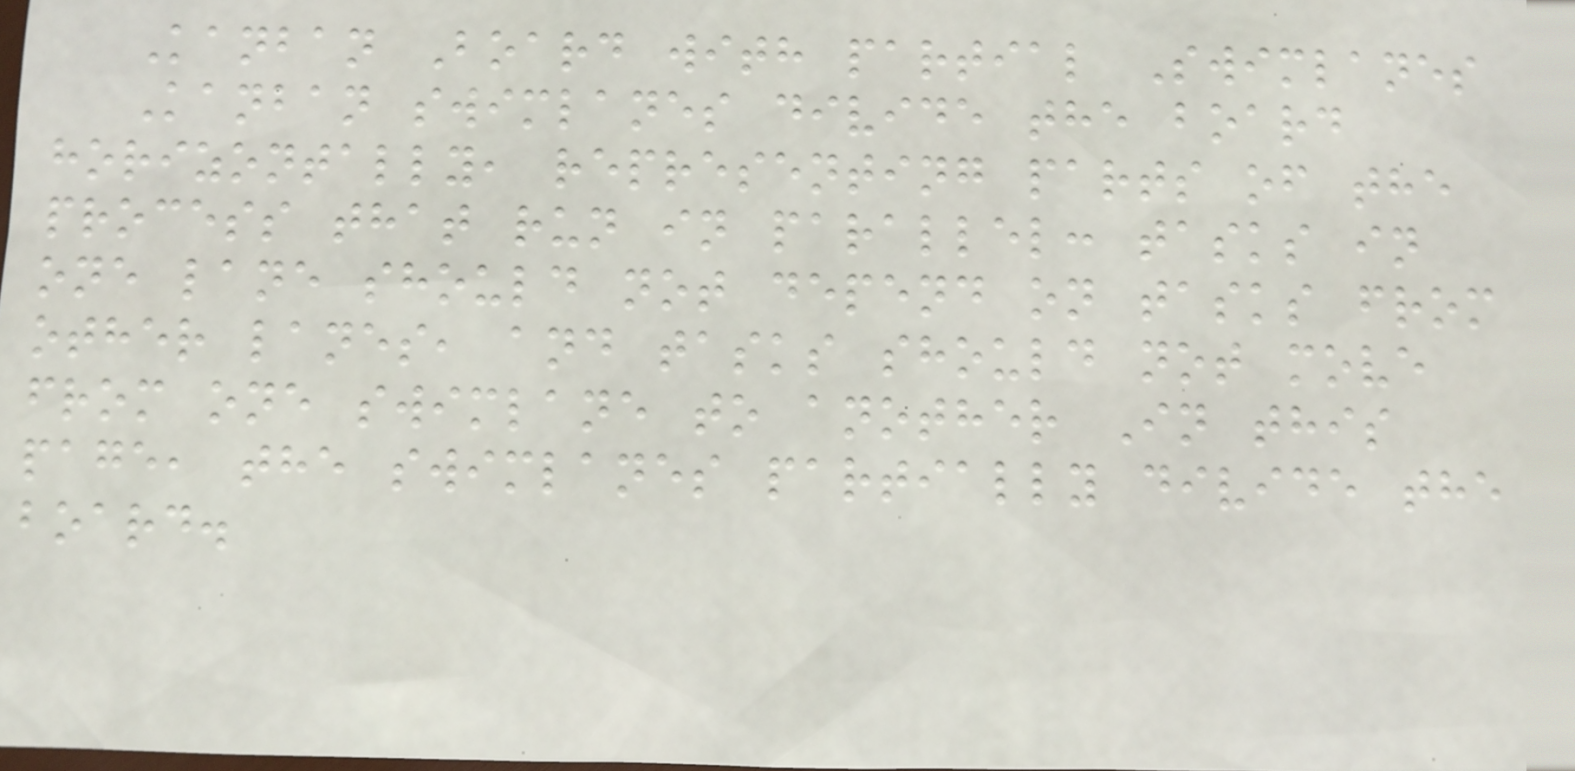Kanban Board with partial Swimlanes
Kanban swimlanes divide the board
horizontally, representing parts of the
process that run in parallel: tasks in
one lane should not depend on tasks from
other lanes, and tasks should not move
from one swimlane to another In this
page, the swimlanes partially divide the
board.
